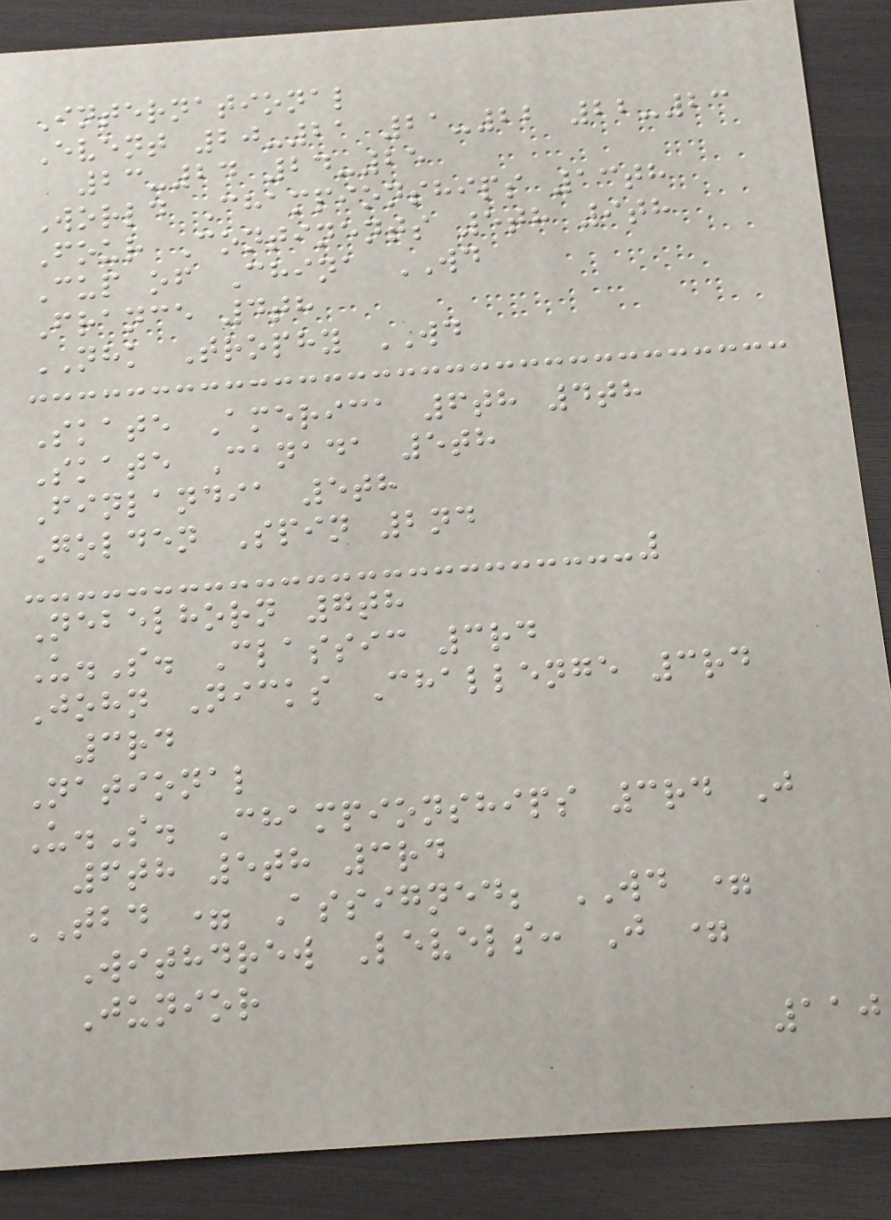International
Event 20-21 21-22 22-23
23-24 24-25
World Championships 13th
Four Continents 5th 9th
Cup of China WD
France 4th
NHK Trophy WD
Skate America 6th 4th
Skate Canada 5th
Finlandia 5th
Golden Spin 2nd
Nebelhorn 7th
U.S. Classic 3rd
John Nicks Challenge 3rd
3rd
National
U.S. Championships 3rd J
6th 5th 3rd
TBD = Assigned; WD =
Withdrew Levels: J =
Junior
110
